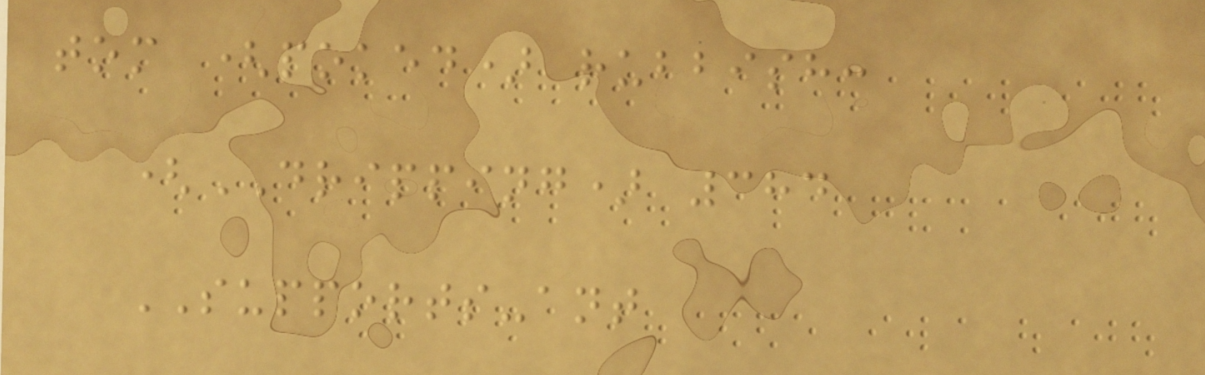tom (poked) rubbish:
(DRIPPING) 384
SUPPORTS-ant
